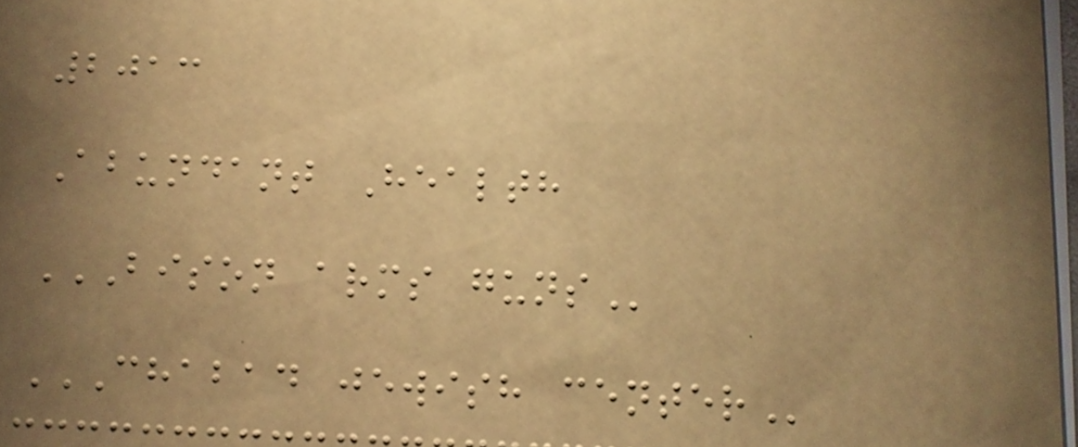2013
Abundant Health
BISON ARMS GUNS
CHABAD JEWISH CENTER
